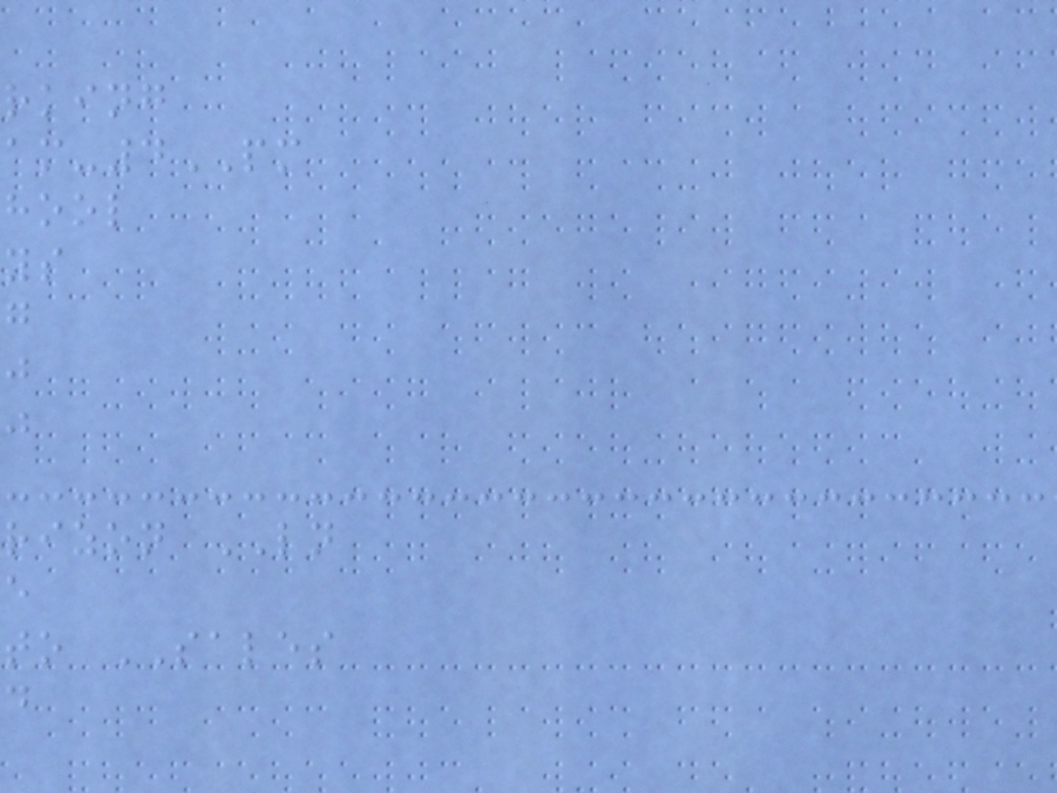rking
-4PM
hool
rizon LN
to SALES
